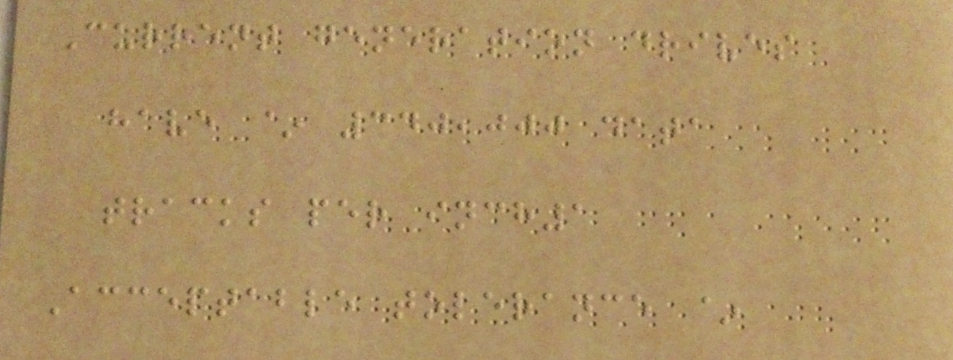Current generation drives
have ~ 340,000 data
tracks per inch1
Acceptable tolerance ~
